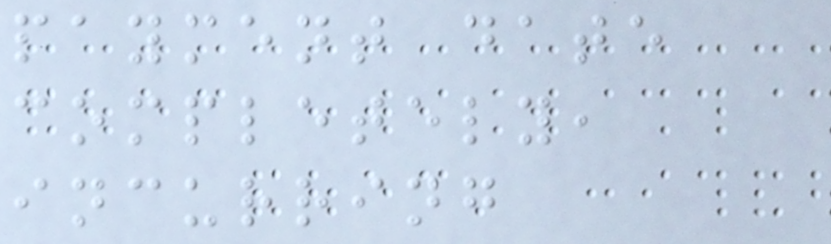payment date
completely,
incurring
